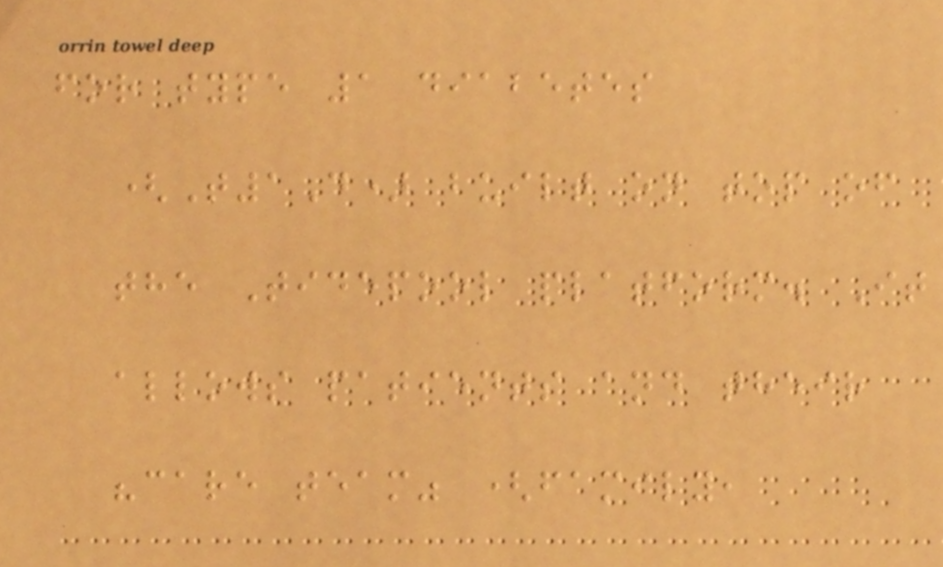for type 1 diabetes
(T1D) built on top of
the Tidepool platform. It
allows patients and their
"care team" (family,
